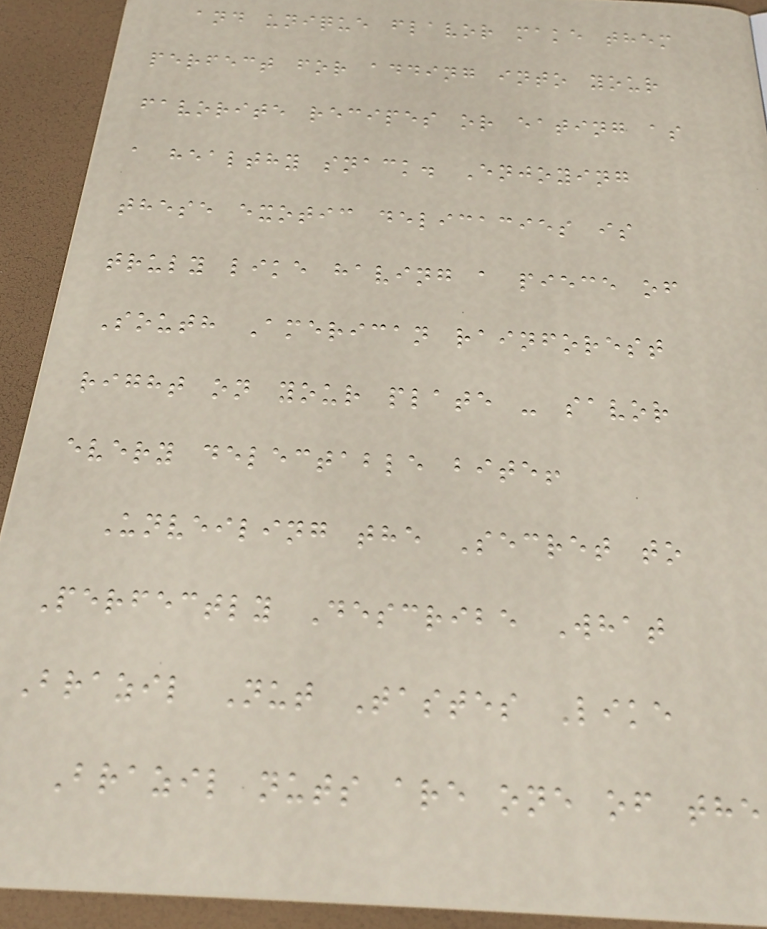and unique flavor make them
perfect for adding into your
favorite recipes or eating as
a healthy snack. Enjoying
these exotic delicacies is
truly like having a piece of
South American rainforest
right on your plate - savor
every delectable bite!
Unveiling the Secret to
Perfectly Describe What
Brazil Nut Tastes Like
Brazil nuts are one of the
